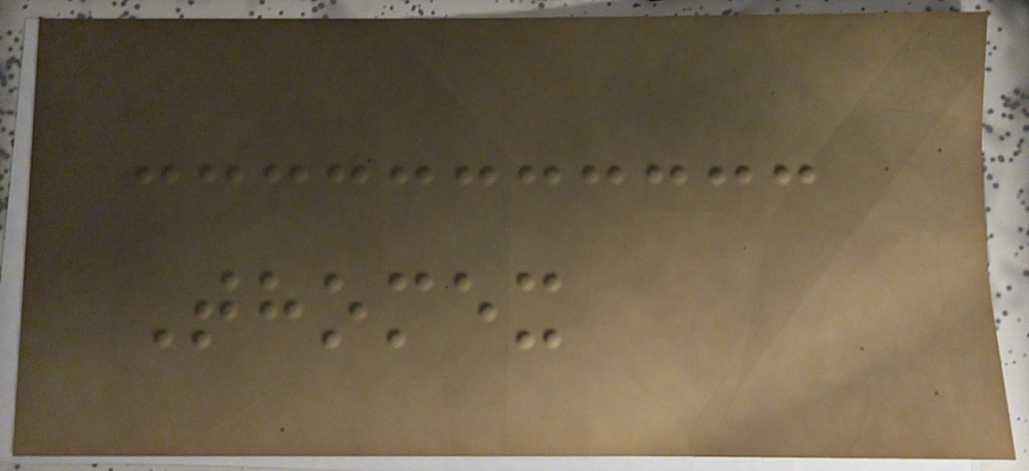Thomex
